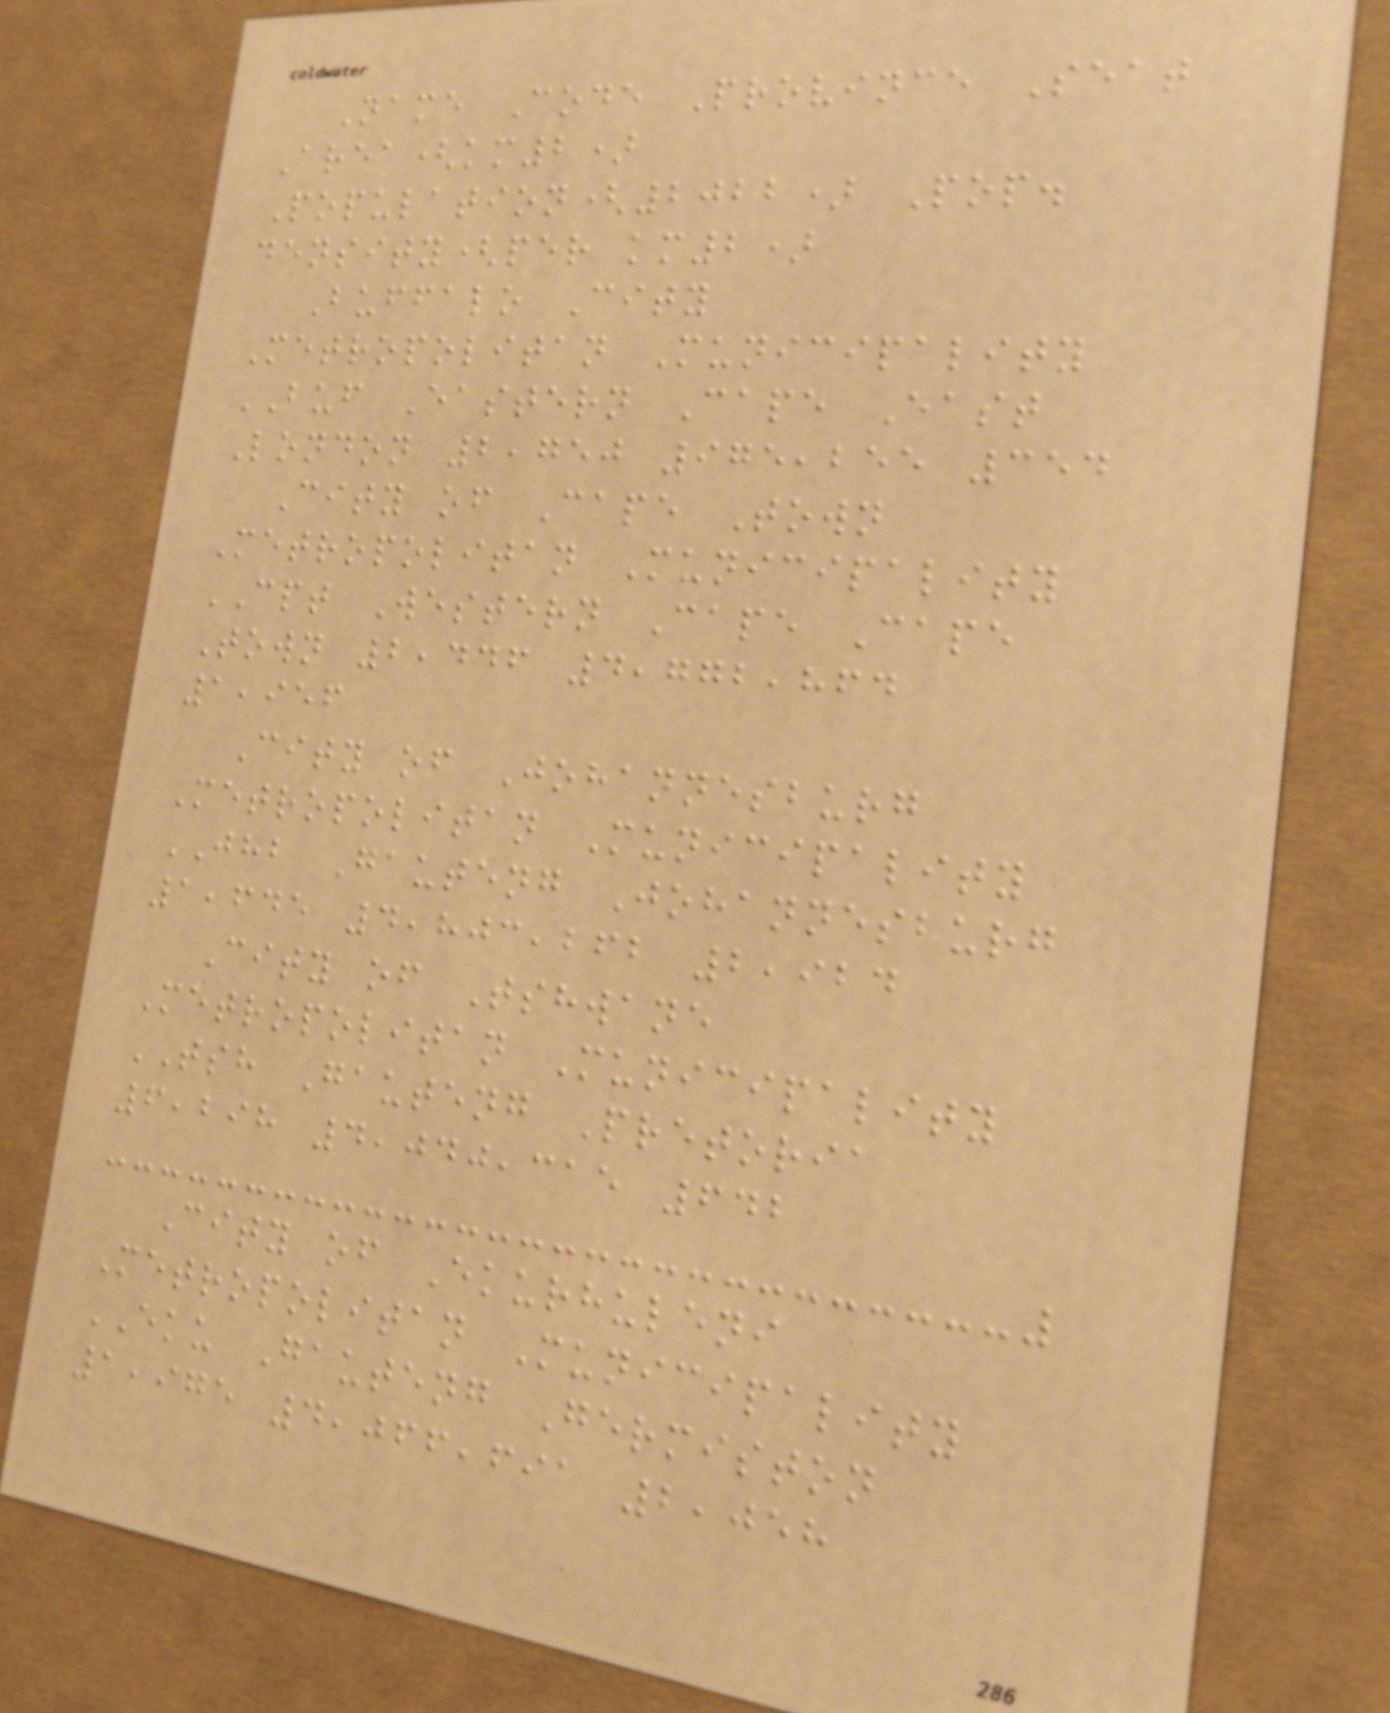Name Code Province Seat
Area(km2)
Population(2022) Pop.
density(per km2)
Buffalo City
Metropolitan Municipality
BUF Eastern Cape East
London 2,750 975,255 354
City of Cape Town
Metropolitan Municipality
CPT Western Cape Cape
Town 2,446 4,772,864
1,956
City of Johannesburg
Metropolitan Municipality
JHB Gauteng Johannesburg
1,645 4,803,262 2,924
City of Tshwane
Metropolitan Municipality
TSH Gauteng Pretoria
6,298 4,040,315 642
City of Ekurhuleni
Metropolitan Municipality
EKU Gauteng Germiston
1,975 4,066,691 2,058
